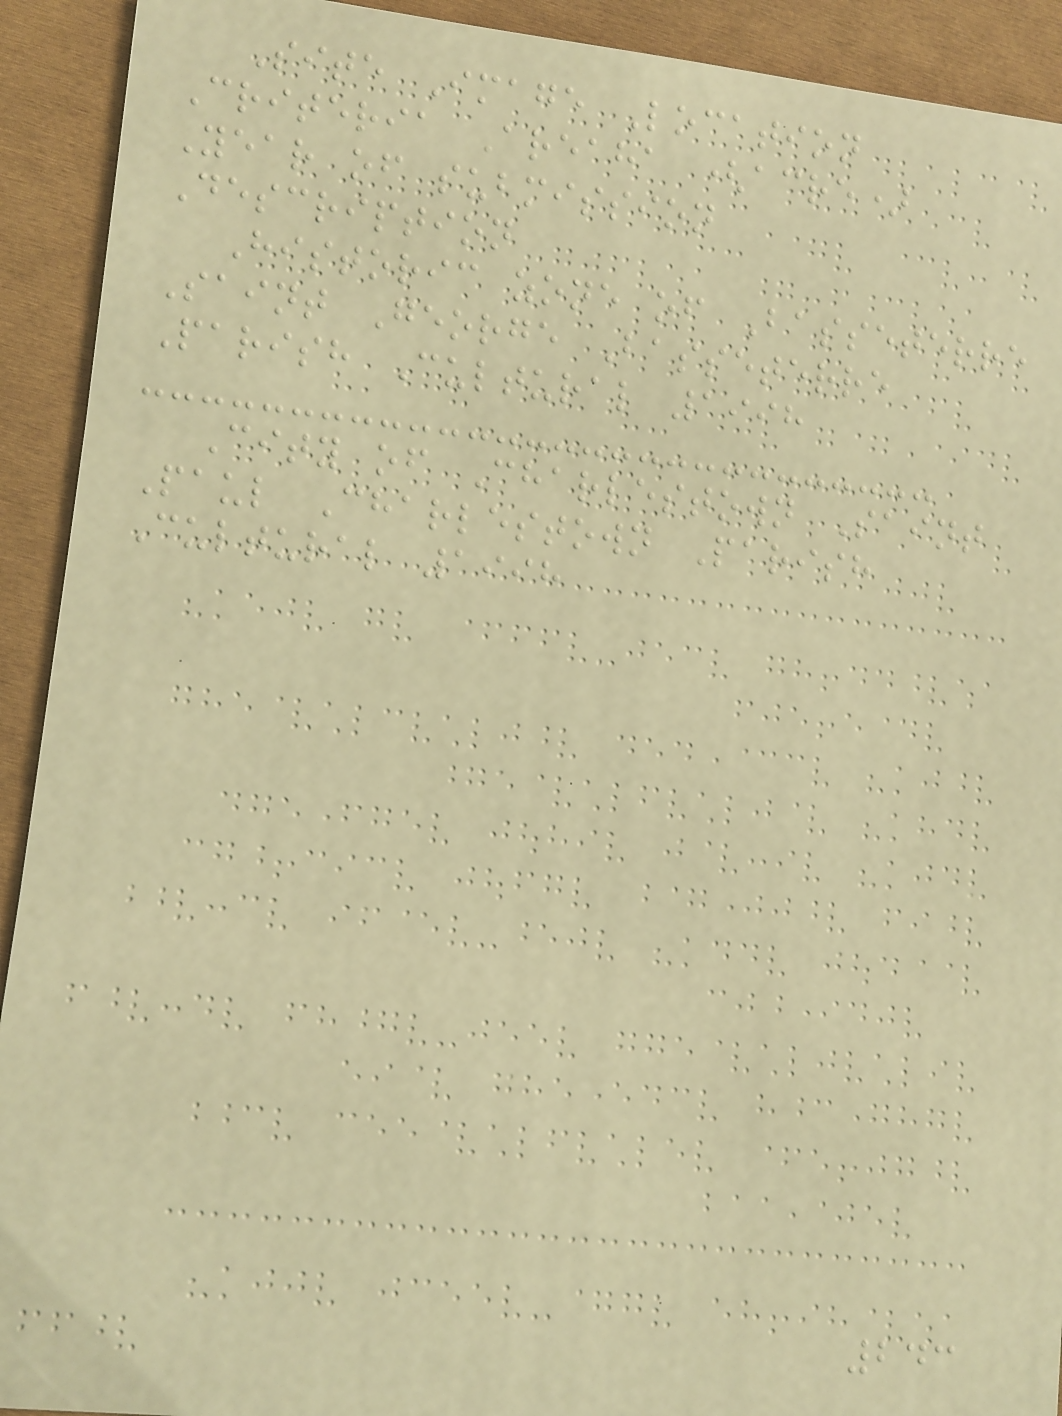Site Image Location
Criteria Areaha (acre)
Year of submission
Description
Historic zone of Basseterre
Saint George Basseterre
Parish Cultural 1998
City of Charlestown Saint
Paul Charlestown Parish
Cultural 1998
243
